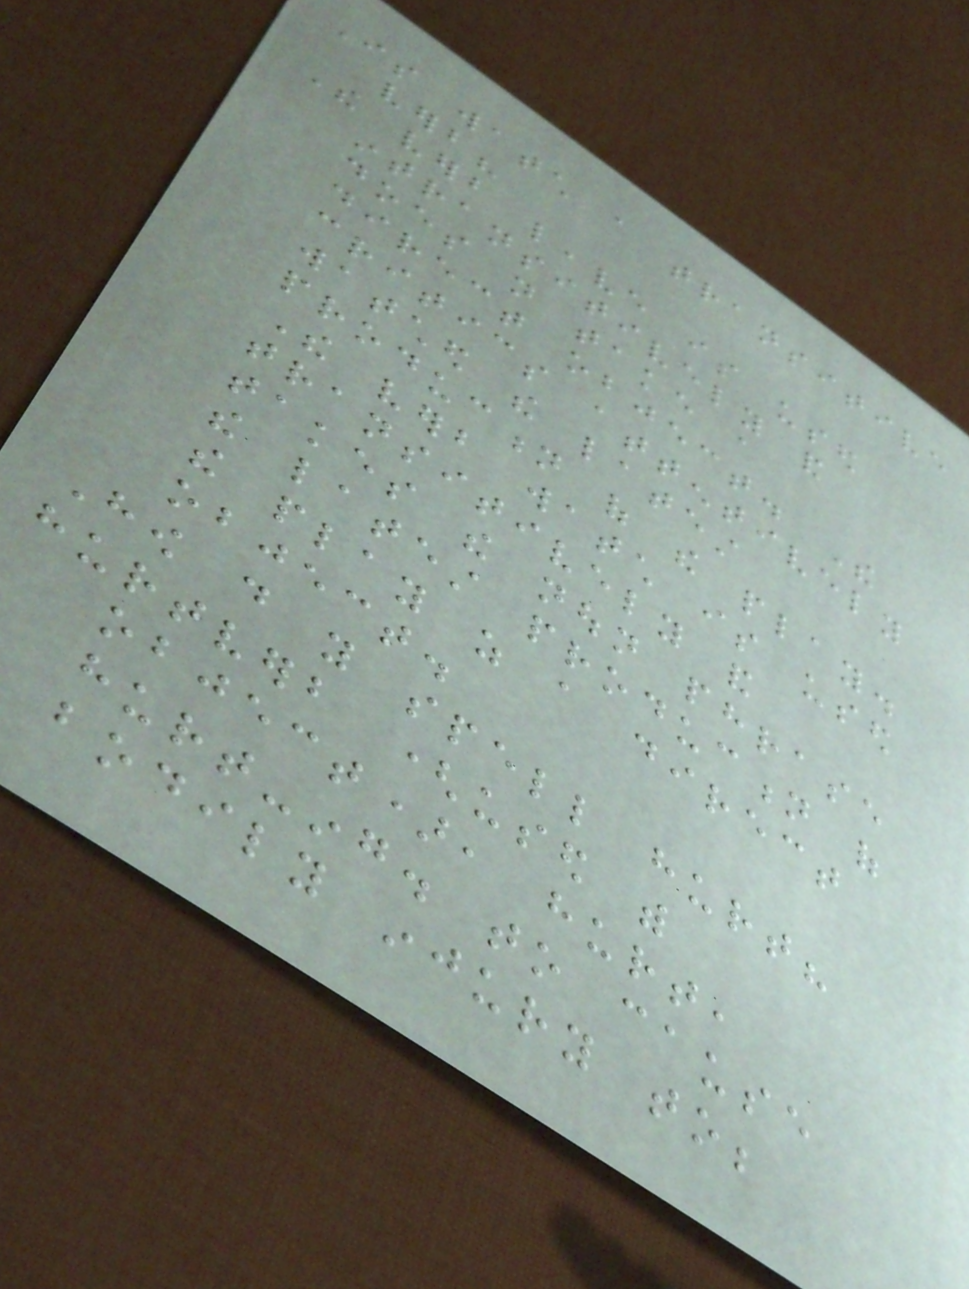Is watch a transitive
verb?
The verb leave is used
intransitively and
does not take a
direct object. The
critics attentively
watched the latest
production of the play.
The verb watch is used
transitively and
takes the noun phrase
the latest production of
the play as a direct
object.
How do you spell hurt?
hurtverb (used with
object), hurt,
hurt-ing. to cause
bodily injury to;
